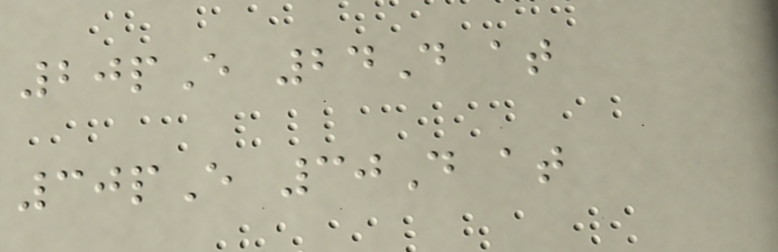20pE 24D at
30pE 30D at
